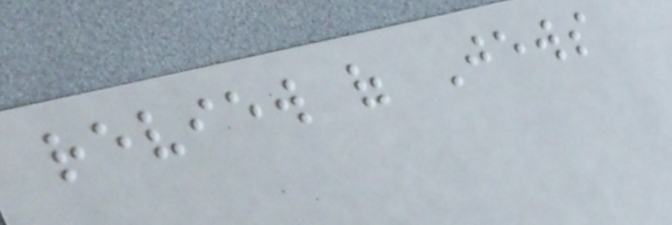review of Jews
